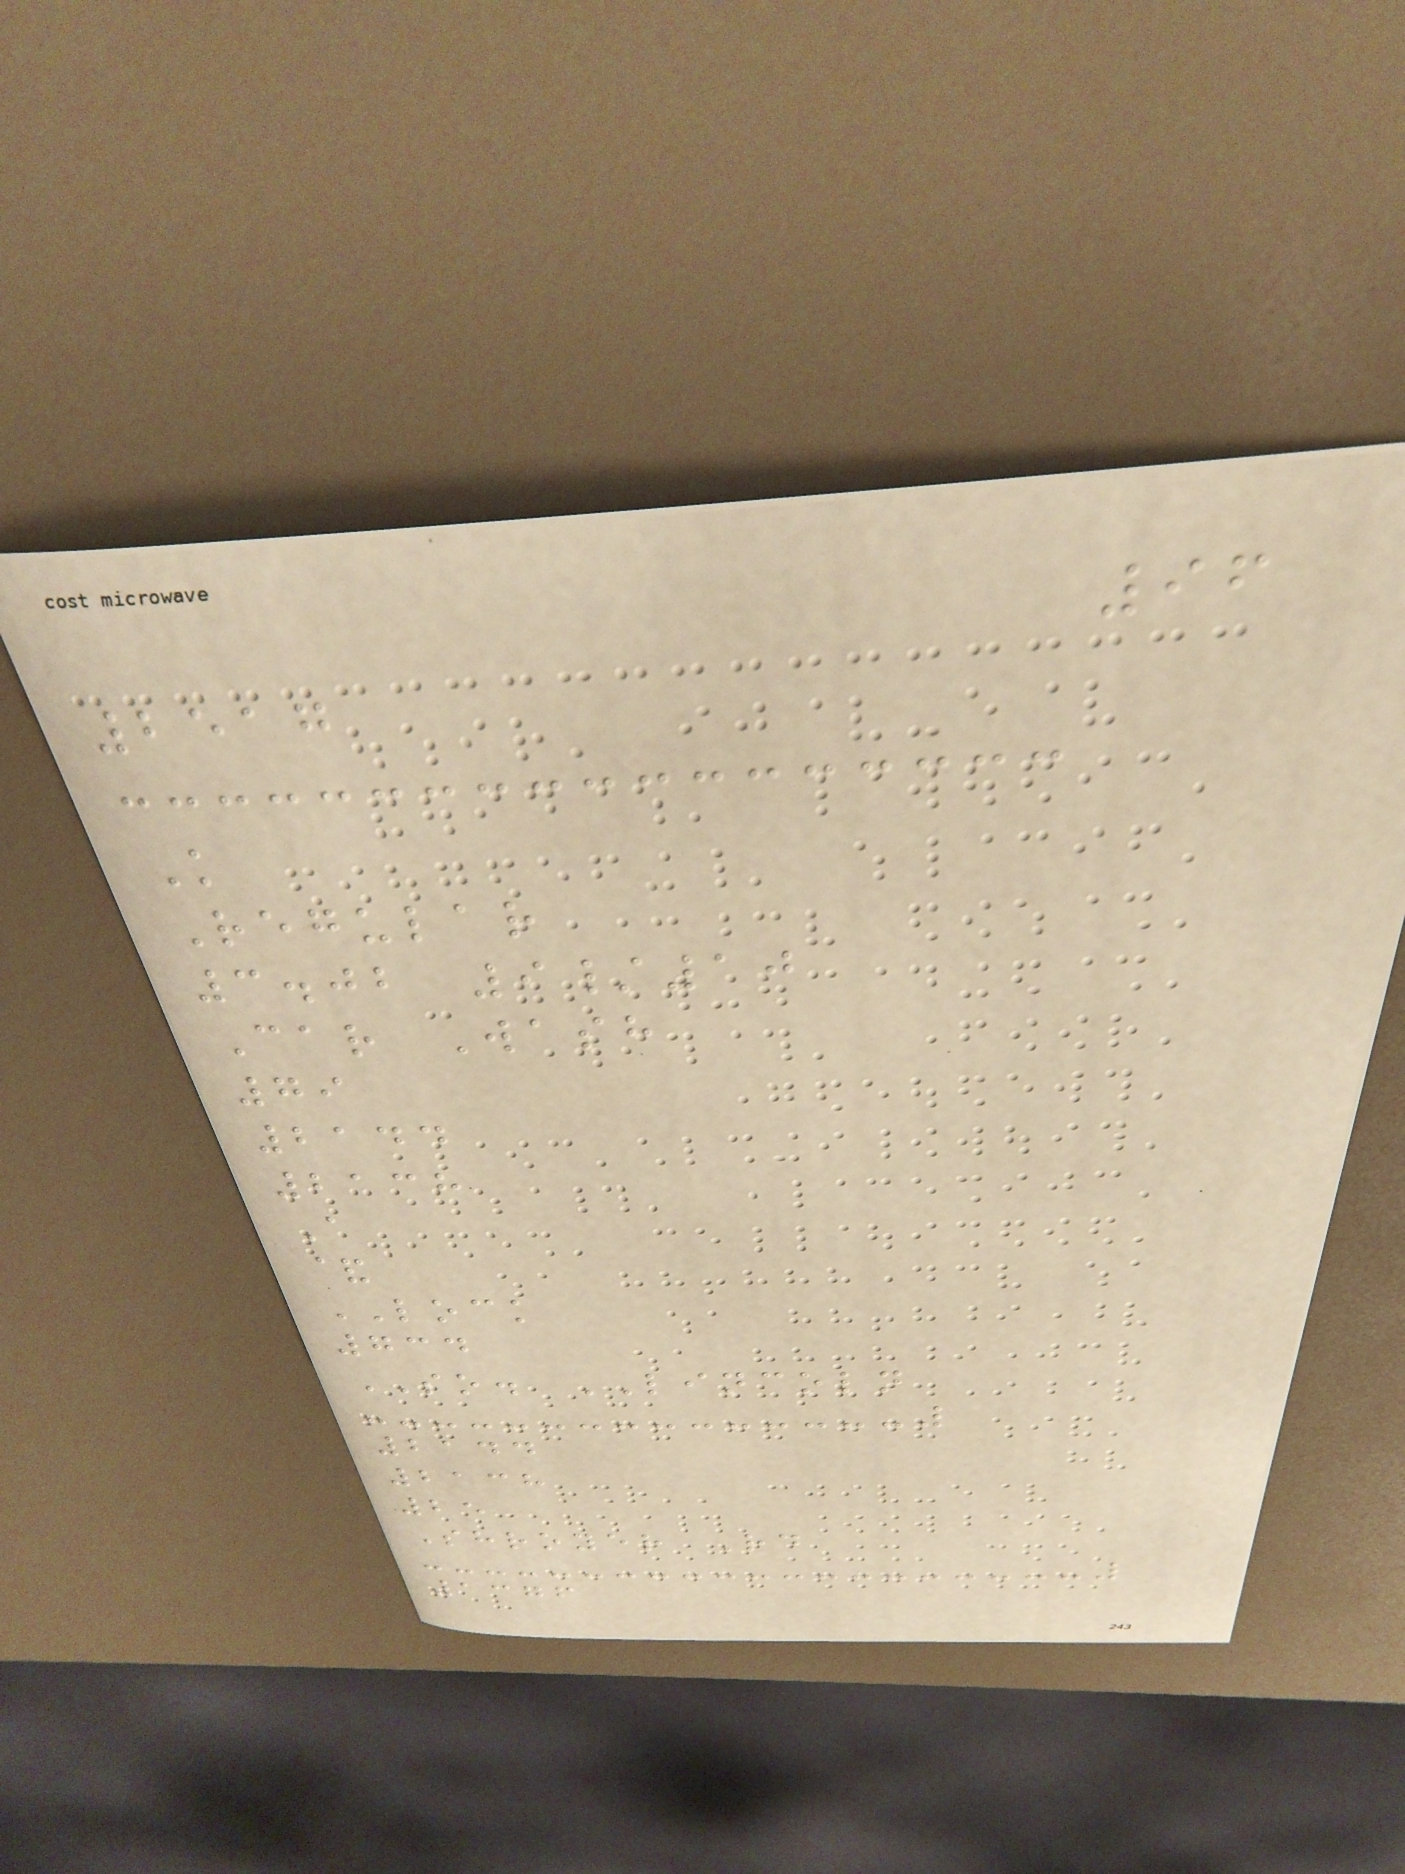96
2517
K
Regular
3.02 9/10
Car Wash
79
2144
2138
A
&
LOCK
734
SO. LINCOLN
2144
2138
25
Shroyer Rd
1376
